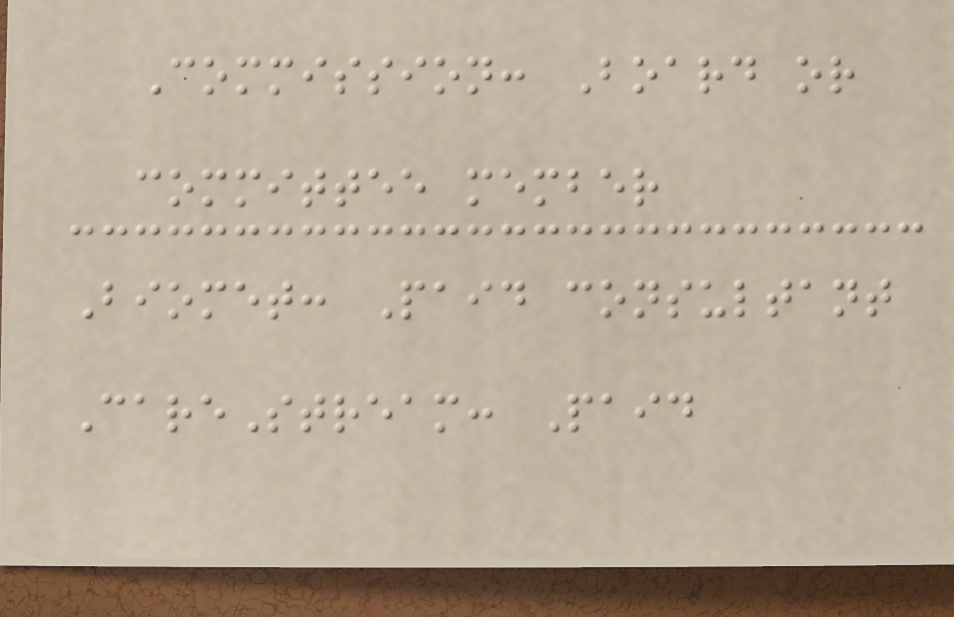Commission: Board or
committee member
Biomet: Paid consultant
CareStream: Paid
